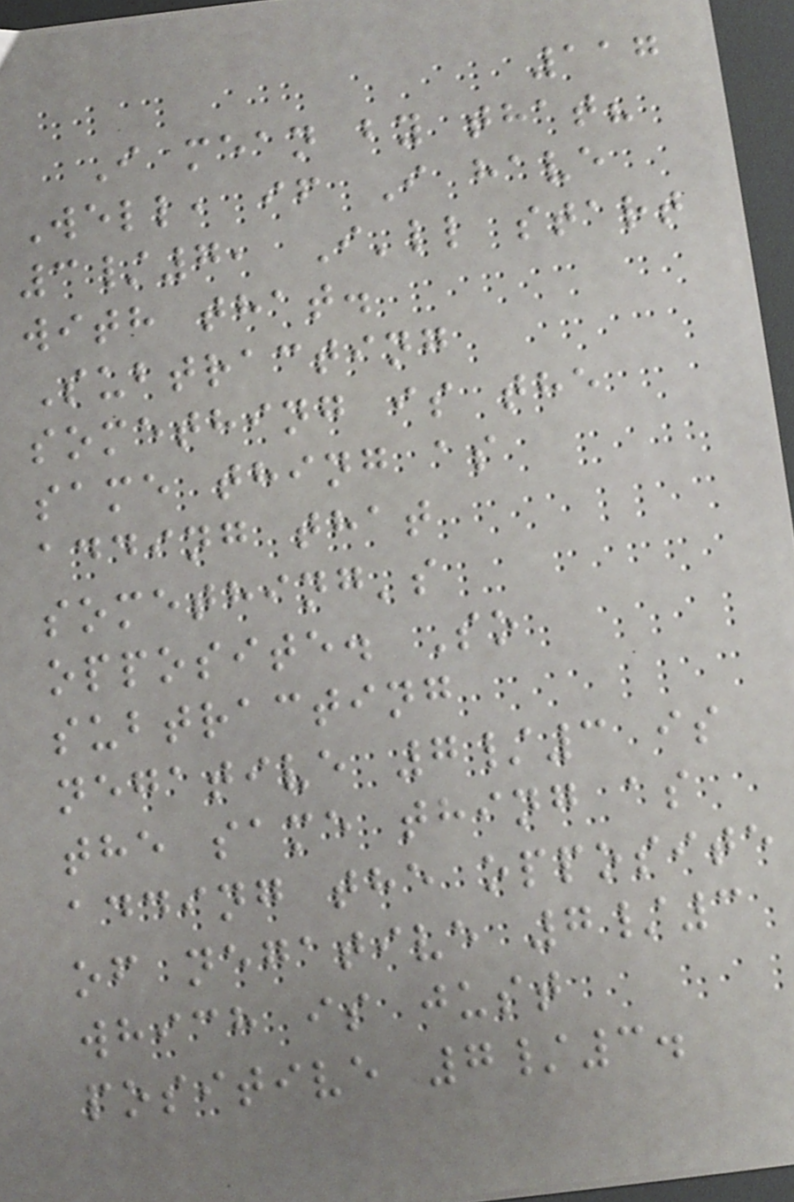117
I mean by that?
Well, if I have
3/7, I'll start
with that.
Subtracting
something is the
same thing as
adding that
something's
opposite. So
subtracting
negative 7/3 is
the same thing as
adding the opposite
of negative 7/3
which is just
positive 7/3.
